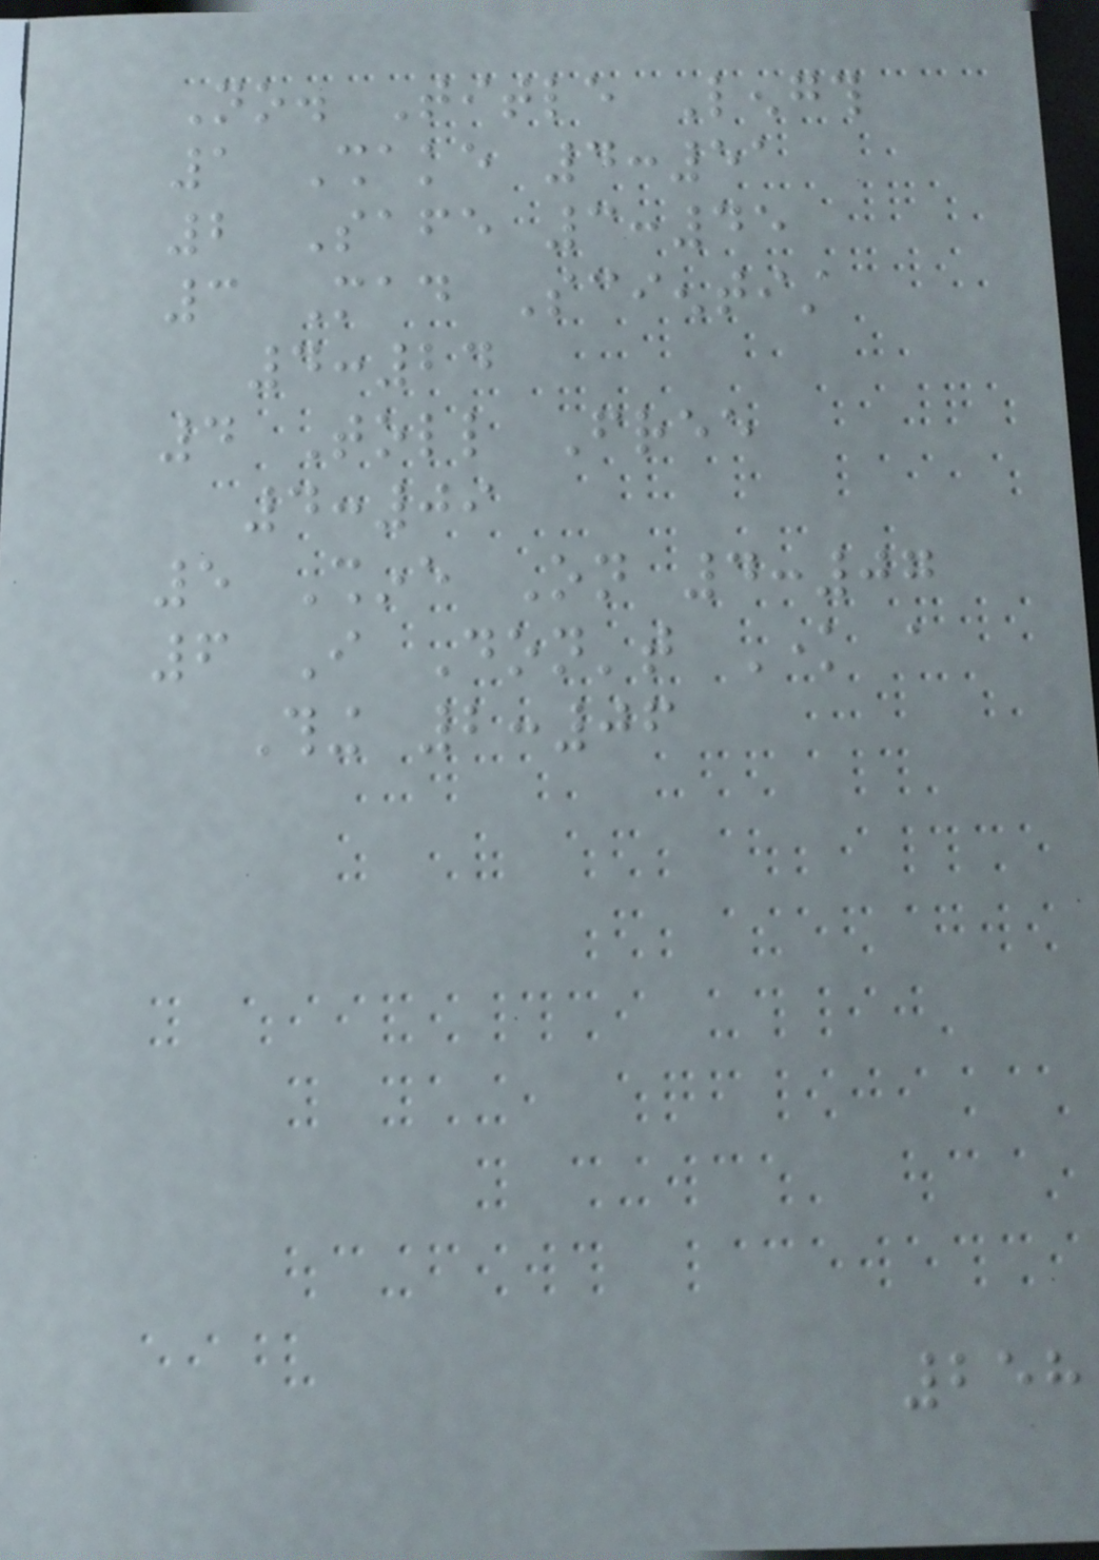No. Title Length
1 Shake 4:51
2 Safe 3:45
3 Mad Scientist
4:24
4 Toll Free
4:09
5 Shine On 4:07
6 I Don't Know a
Thing 2:06
258
